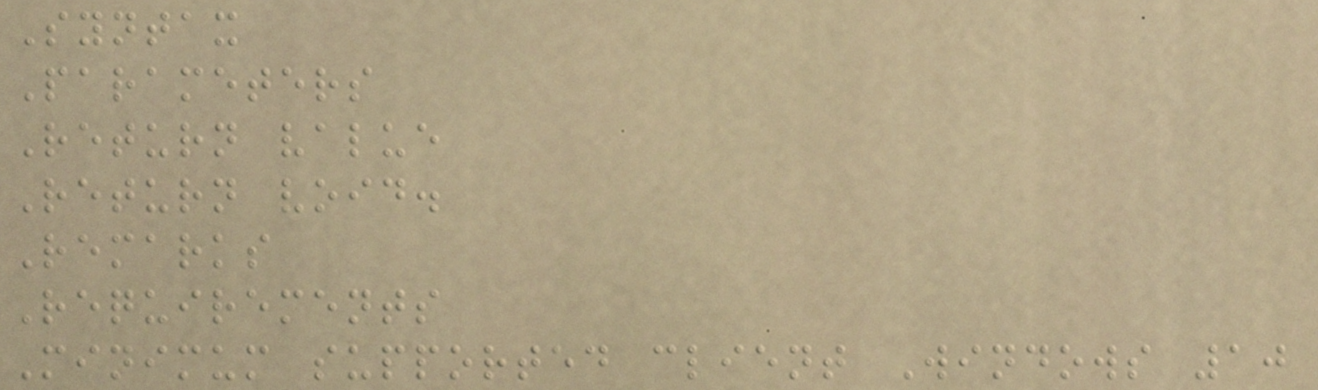Syntax
Parameters
Return value
Return void.
Remarks
Requirements
Minimum supported client Windows 10
